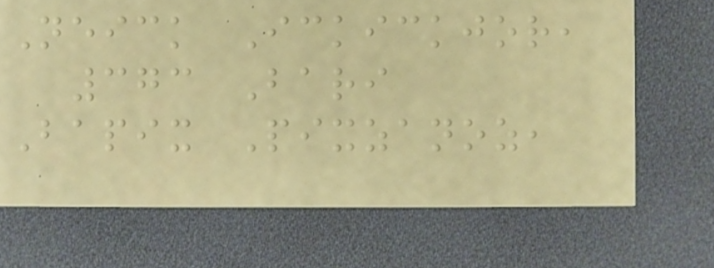Neick Ickickjor,
373 Bari
Bapix Pixzanoz,
